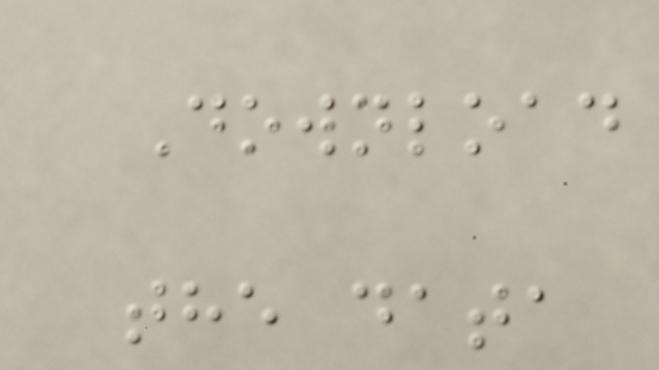Download
the data
